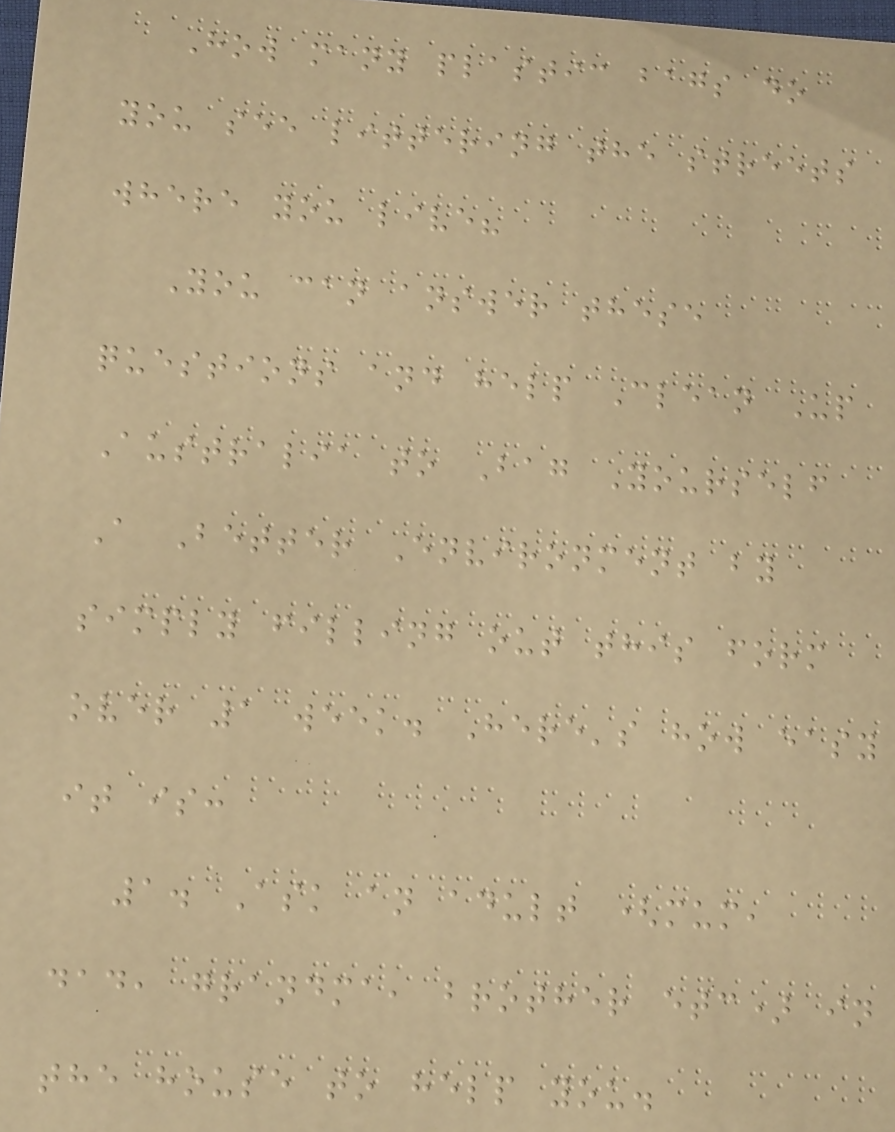How many plastic bags do
you see littering the streets
where you live?
You can answer these
questions and help Clean Up
Australia to Bag Yourself
A Better Environment by
simply filling out this form
over 1 week. Here's how easy
it is:
1. Ask an adult (mum,
dad, grandma, brother etc) in
the house to help you.
